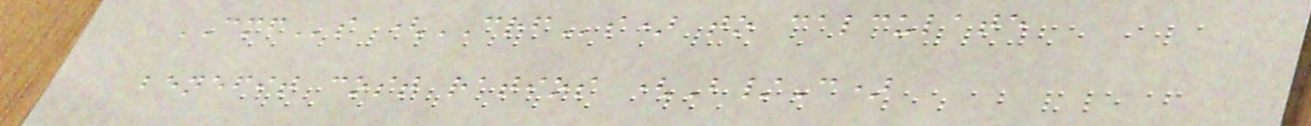CMFs (CRFs) to calculate
benefit cost ratios (B/C)
